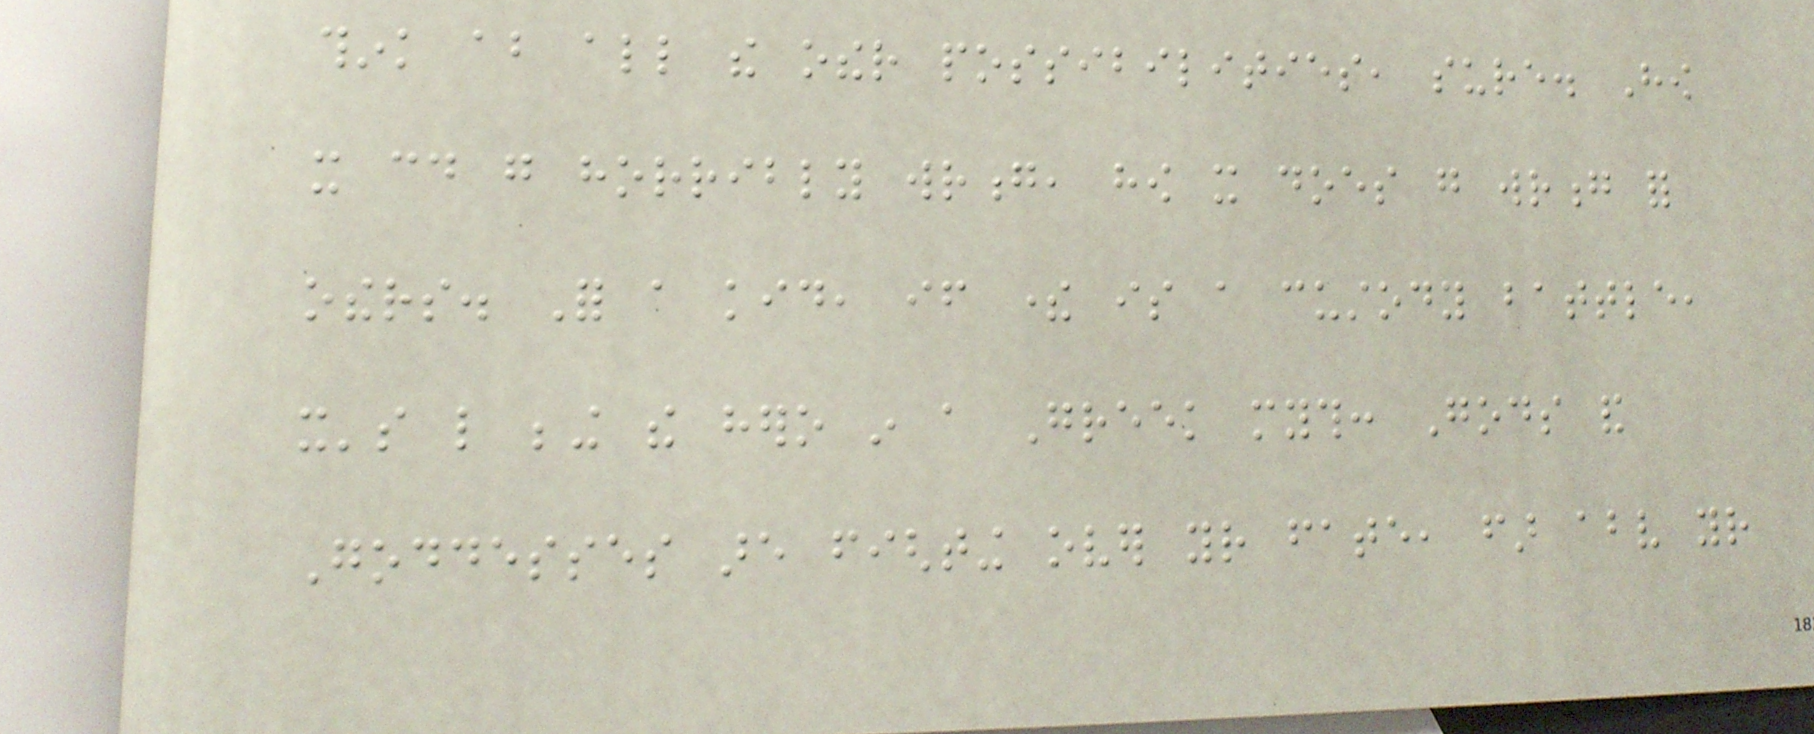think about all the other possibilities, sure. How
it could go horribly wrong, how it does go wrong for
others. For a kid, if there is a custody battle,
it's like being the hero in a Greek myth: Gods and
Goddesses are fighting over your fate, far above your
